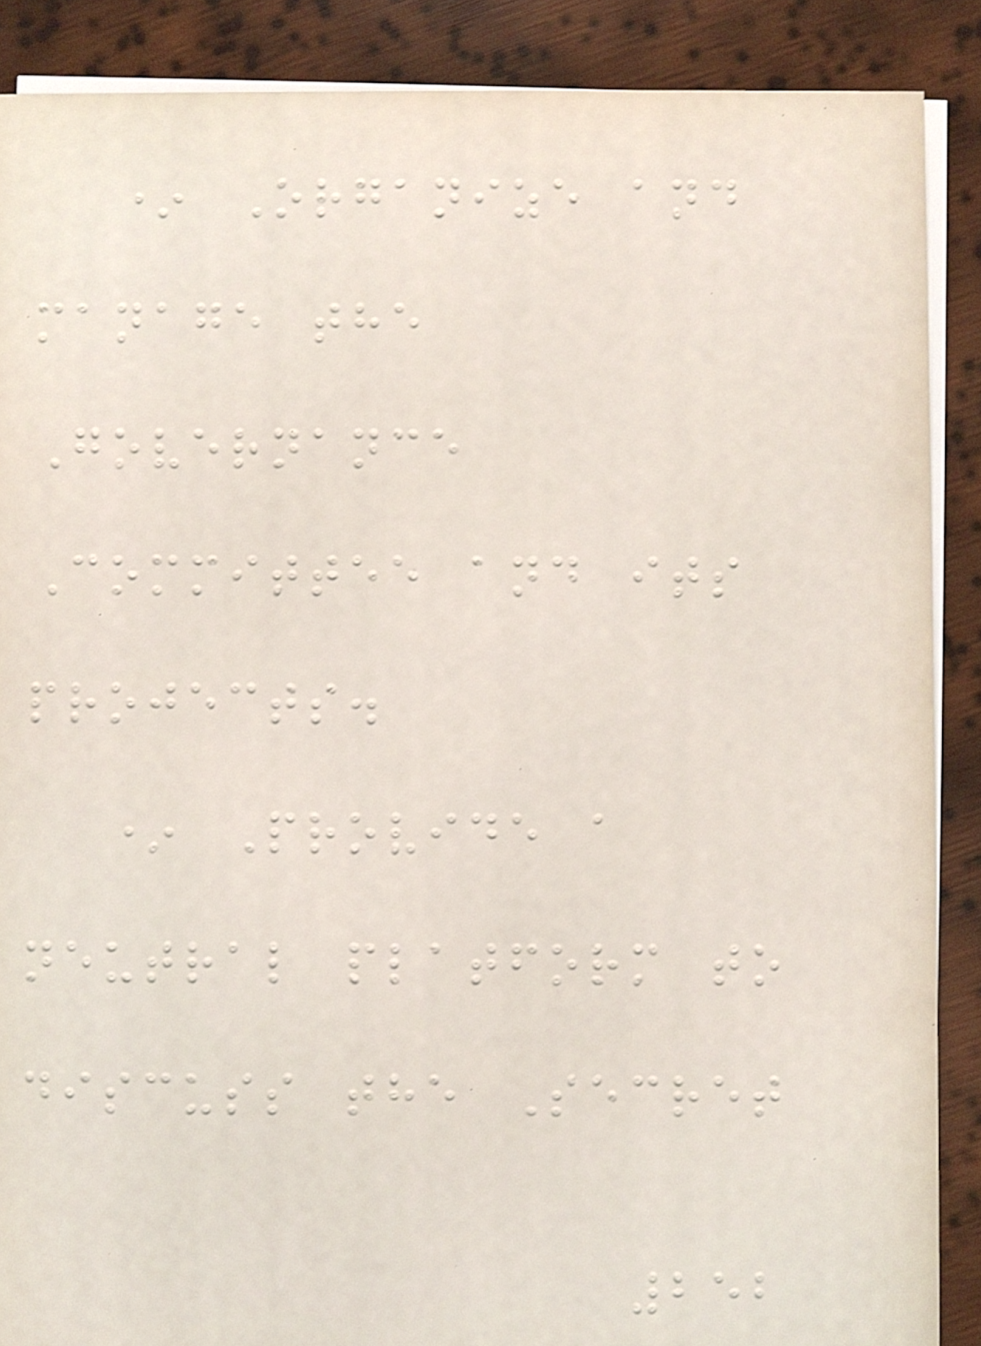* Organize and
manage the
Governance
Committee and its
projects.
* Provide a
neutral platform to
discuss the Secret
252
